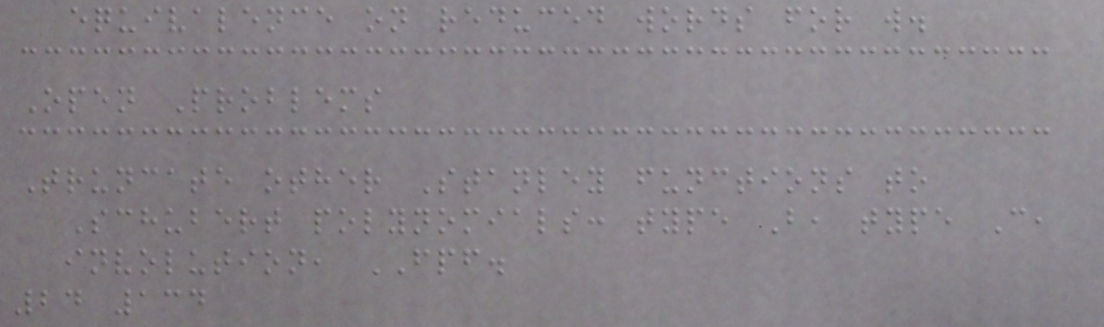equivalence on reduced words for w.
Open Problems
Truncate other Stanley functions to
Schubert polynomials: type B, type C,
involution, FPF.
24 134
